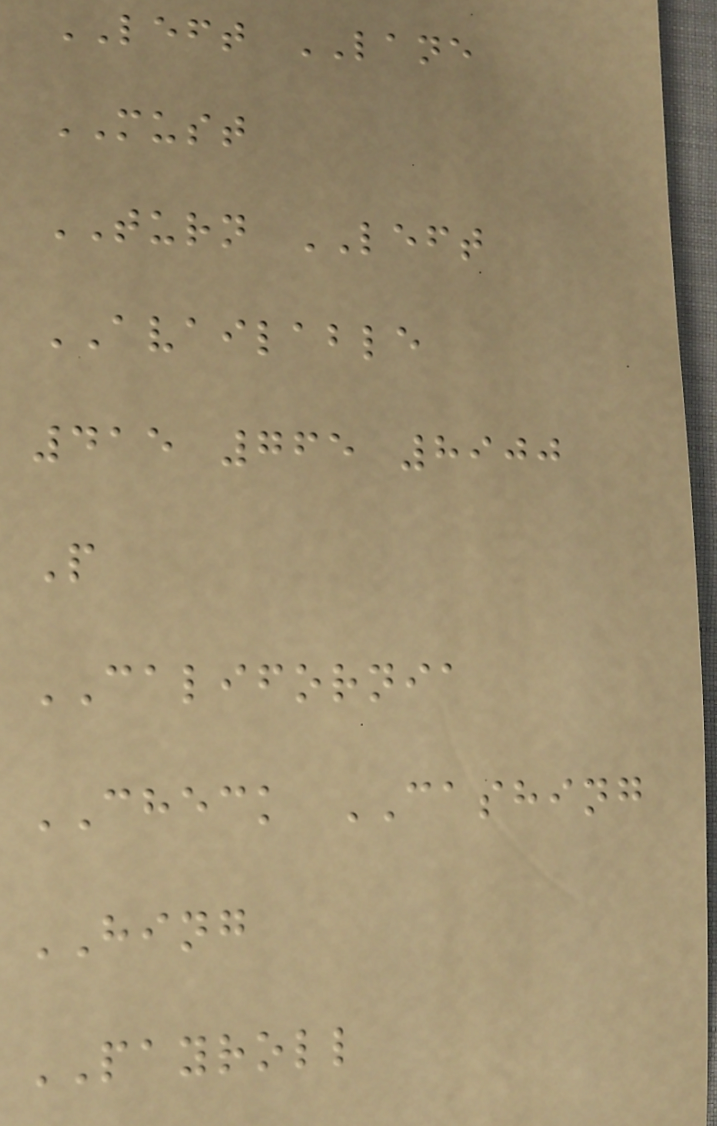LEFT LANE
MUST
TURN LEFT
AVAILABLE
415 765 8900
P
CALIFORNIA
CHECK CASHING
HING
PAYROLL
